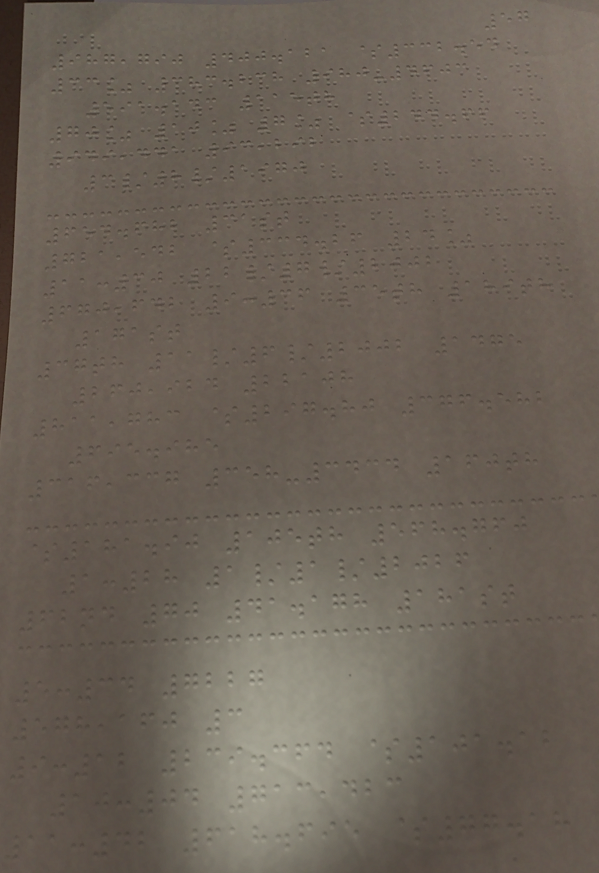57
987,790 400.121 $332.54
33% 383.238 980-4603
591.143 115th
70% 10% 7% $244.66
949,441 93,292
3/8/1970
654.682 31st
721,542 $334.26 24%
11:30 22/7/2002
670,642 9:36 35th 189th
171st
37th 11/6/2002 1475
260,924 22108
811,783 $297.80 376.582
695.985
316,337 358-3434 160th
$181.90 105th 568.760
1:28 1/1/2026
62nd 70 41.178 181st
5:34 7227
578,160 3
9:12 239.364 $101.12
10:04 713,423
11:42 618.695 $77.18
